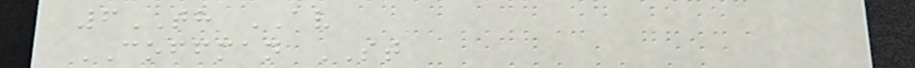6TH AV
COFFMAN ST
